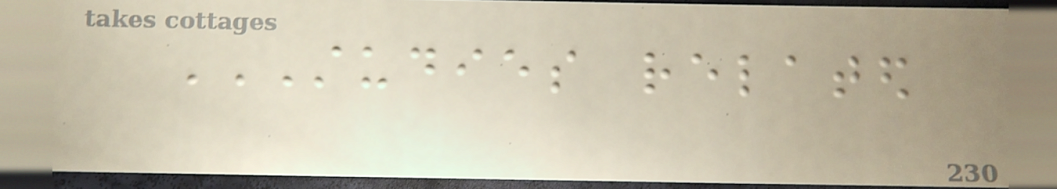STUDIES RELATED
